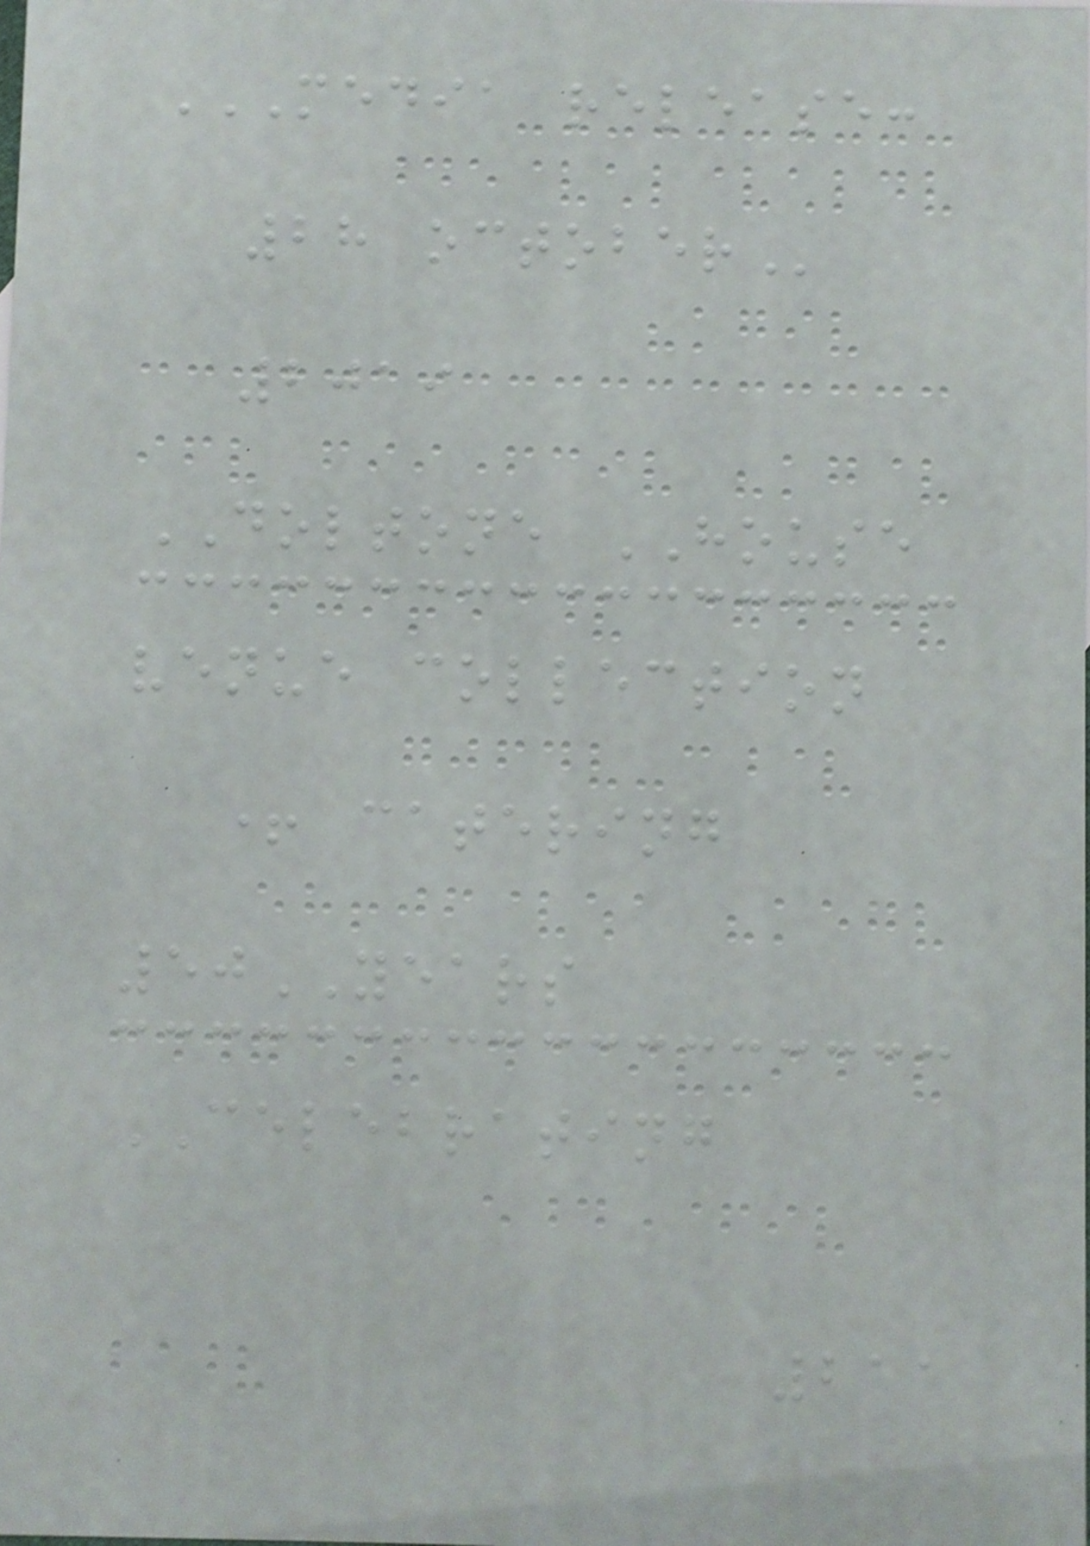MEDIA RELEASE:
28 OCTOBER
2019
DOLTONE HOUSE
venue collection
+ catering
50YEARS
CELEBRATING
211
